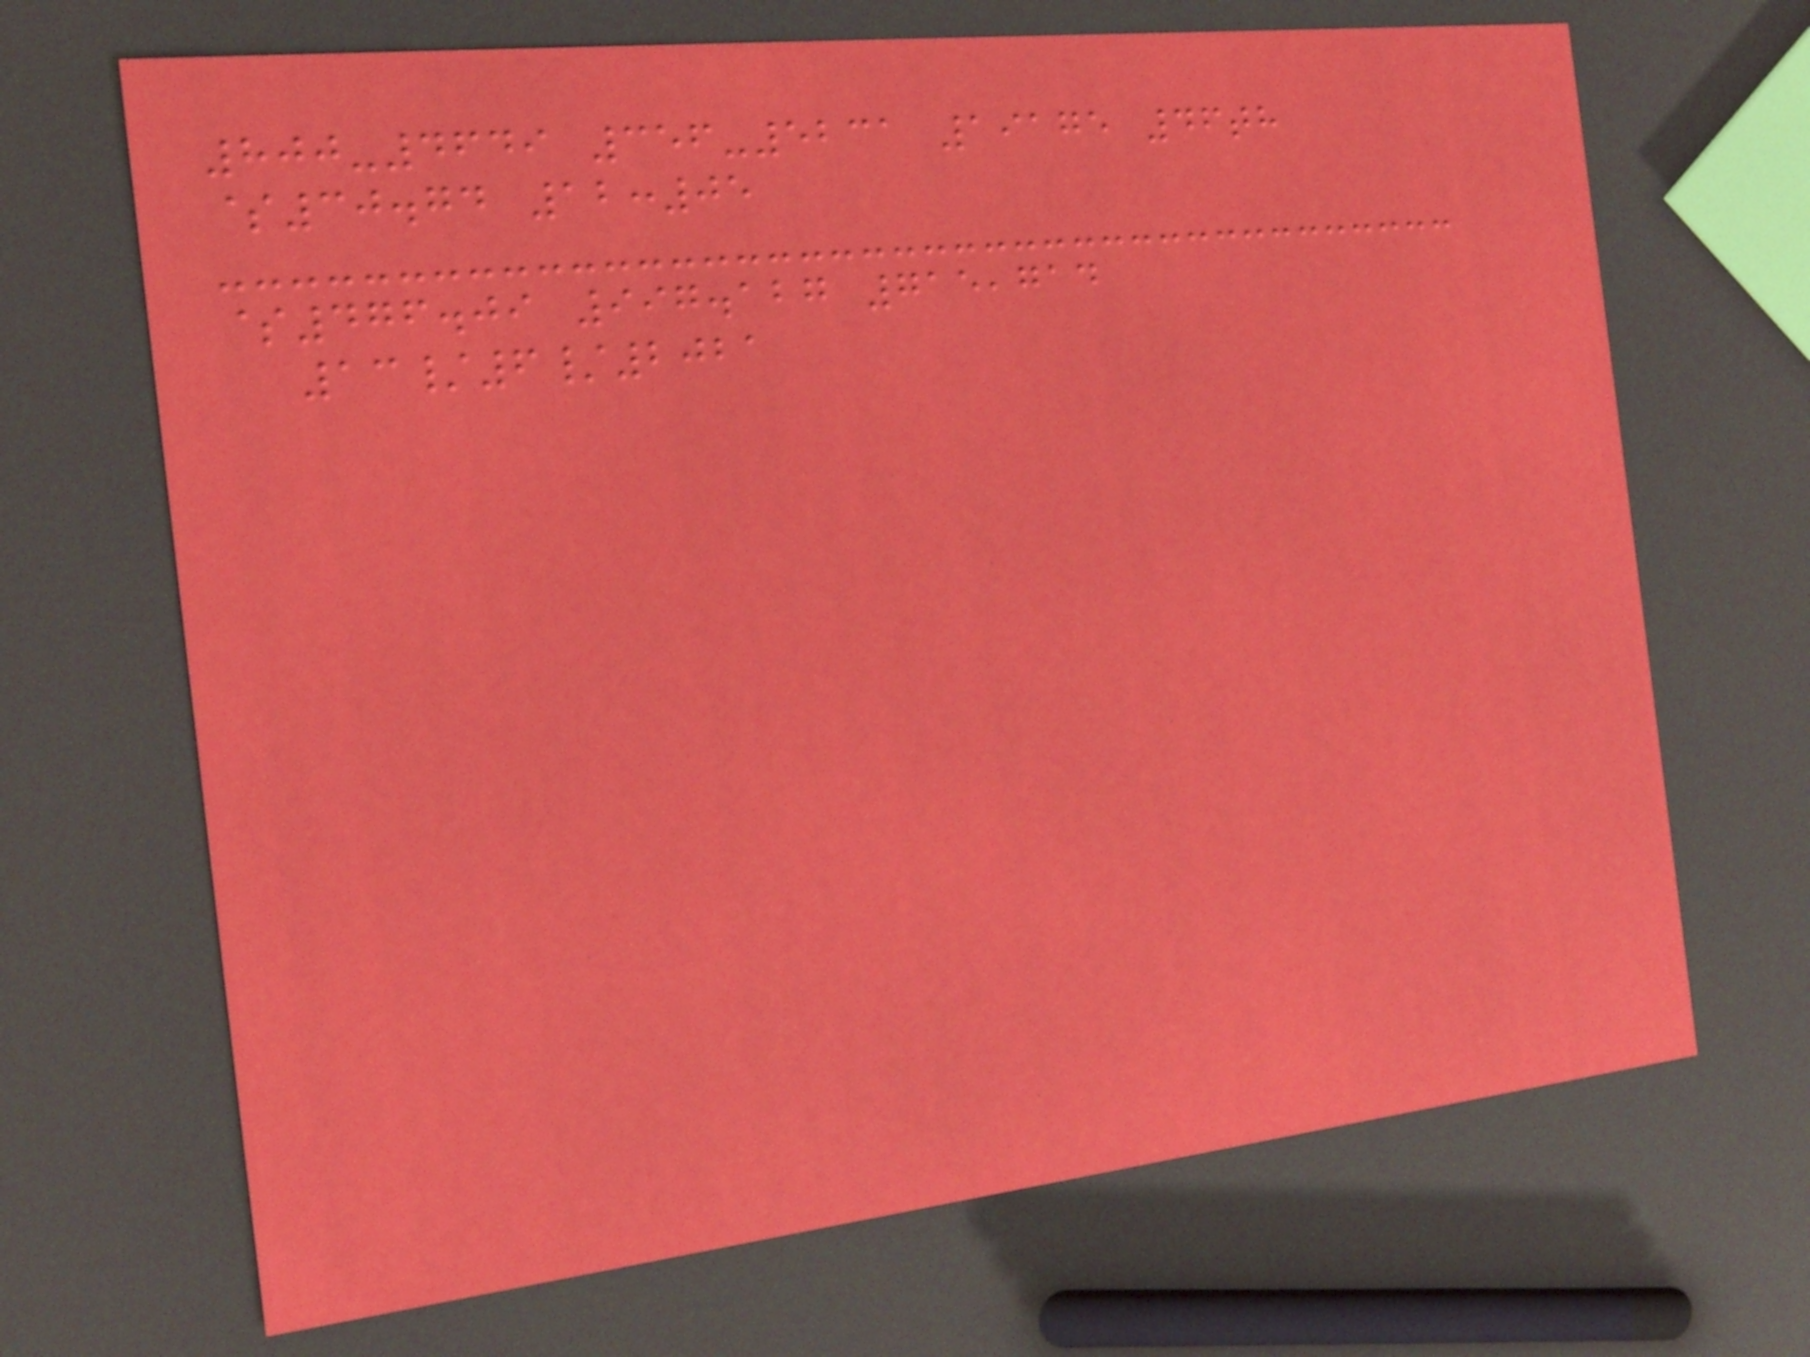800-4649 356-5231 19175 46th
$30.74 12:05
$476.09 997.127 715,714
13/6/2021
